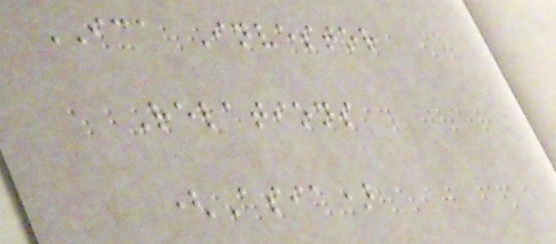ICA Investor
Relations
(Asia)
